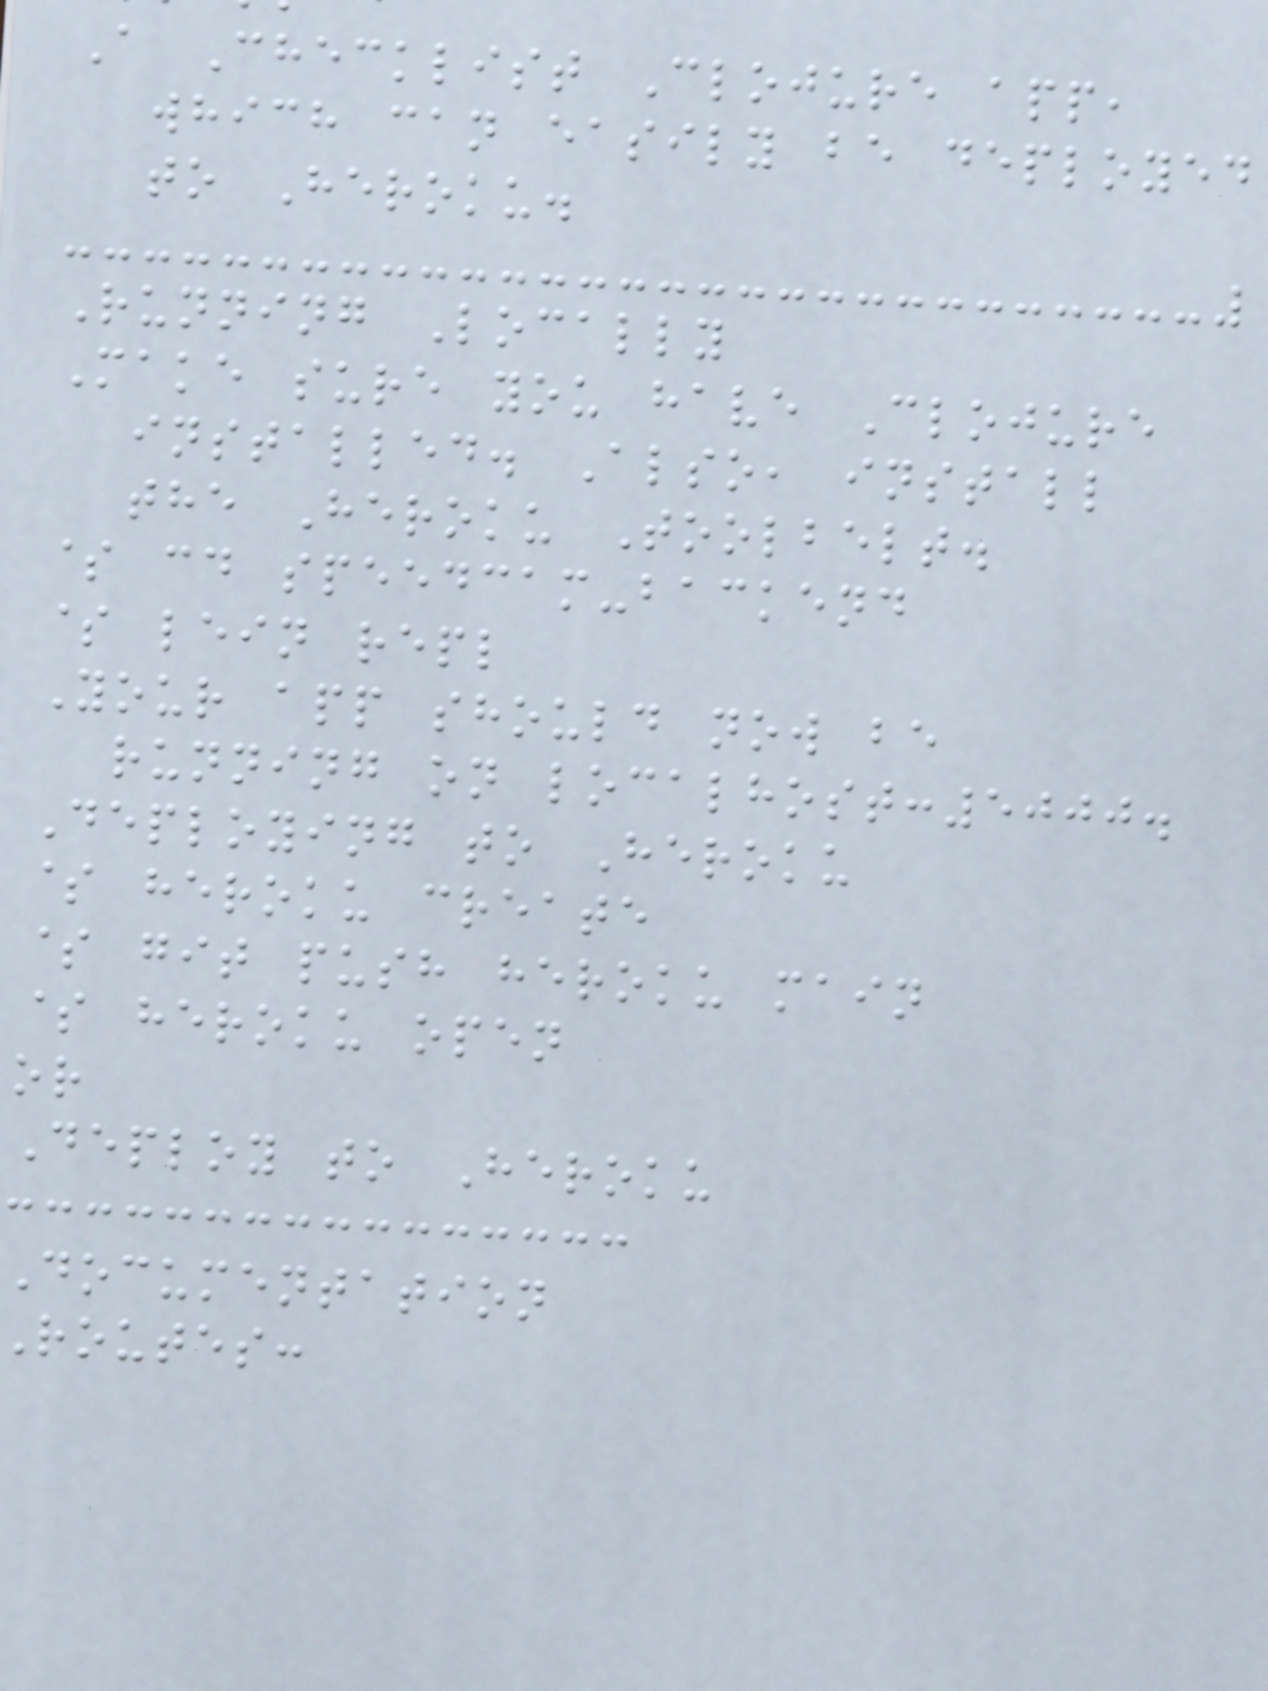A Checklist Clojure app,
which can easily be deployed
to Heroku.
Running Locally
Make sure you have Clojure
installed. Also, install
the Heroku Toolbelt.
$ cd speedcam-backend
$ lein repl
Your app should now be
running on localhost:5000.
Deploying to Heroku
$ heroku create
$ git push heroku main
$ heroku open
or
Deploy to Heroku
Documentation
routes:
